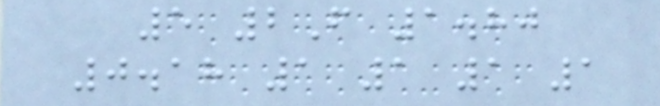5 2F 1.80
0.18 1 1 1 1
